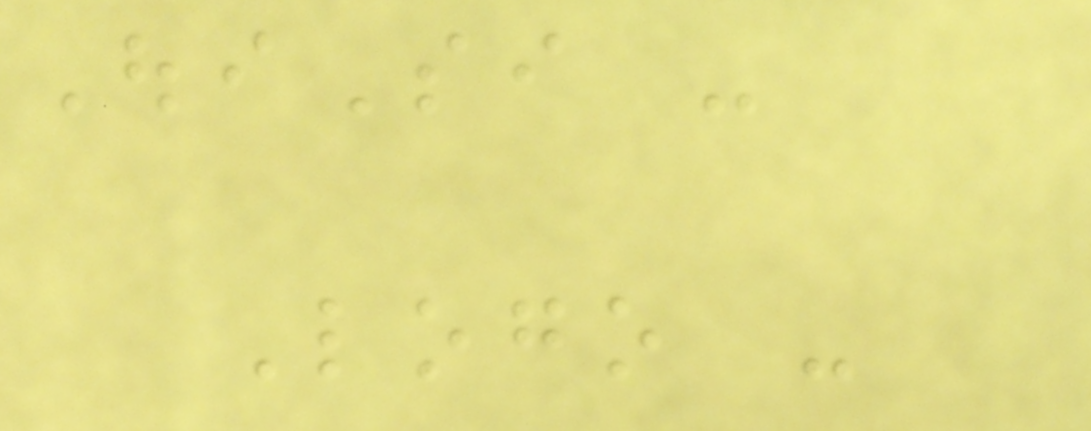OuiSi -
Logo -
